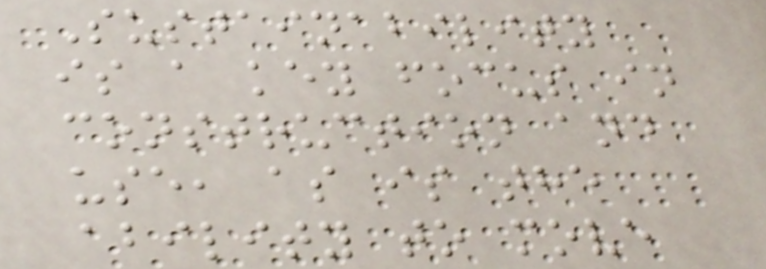Sustainability
is a key focus in
construction and
use, as is the
ability to move
